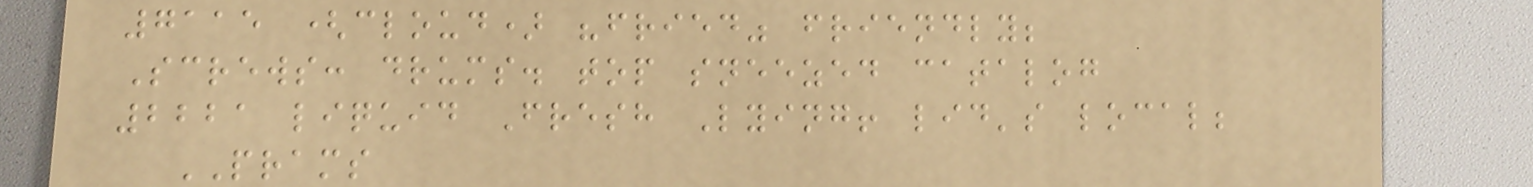7115 (cloud) "fried" friendly;
Screws: drums. top sneezed catalog
2221 liquid Fresh Lying! lid's local;
PRAMS
